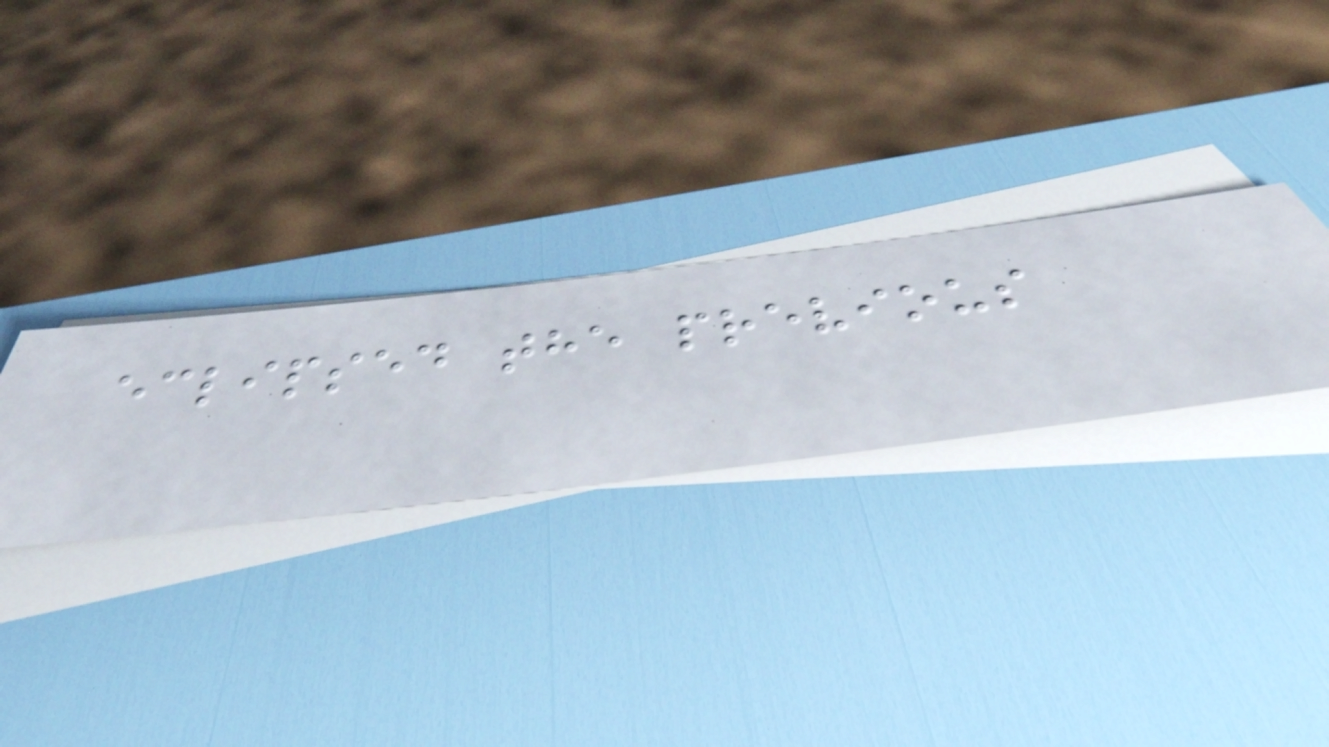eclipsed the previous
